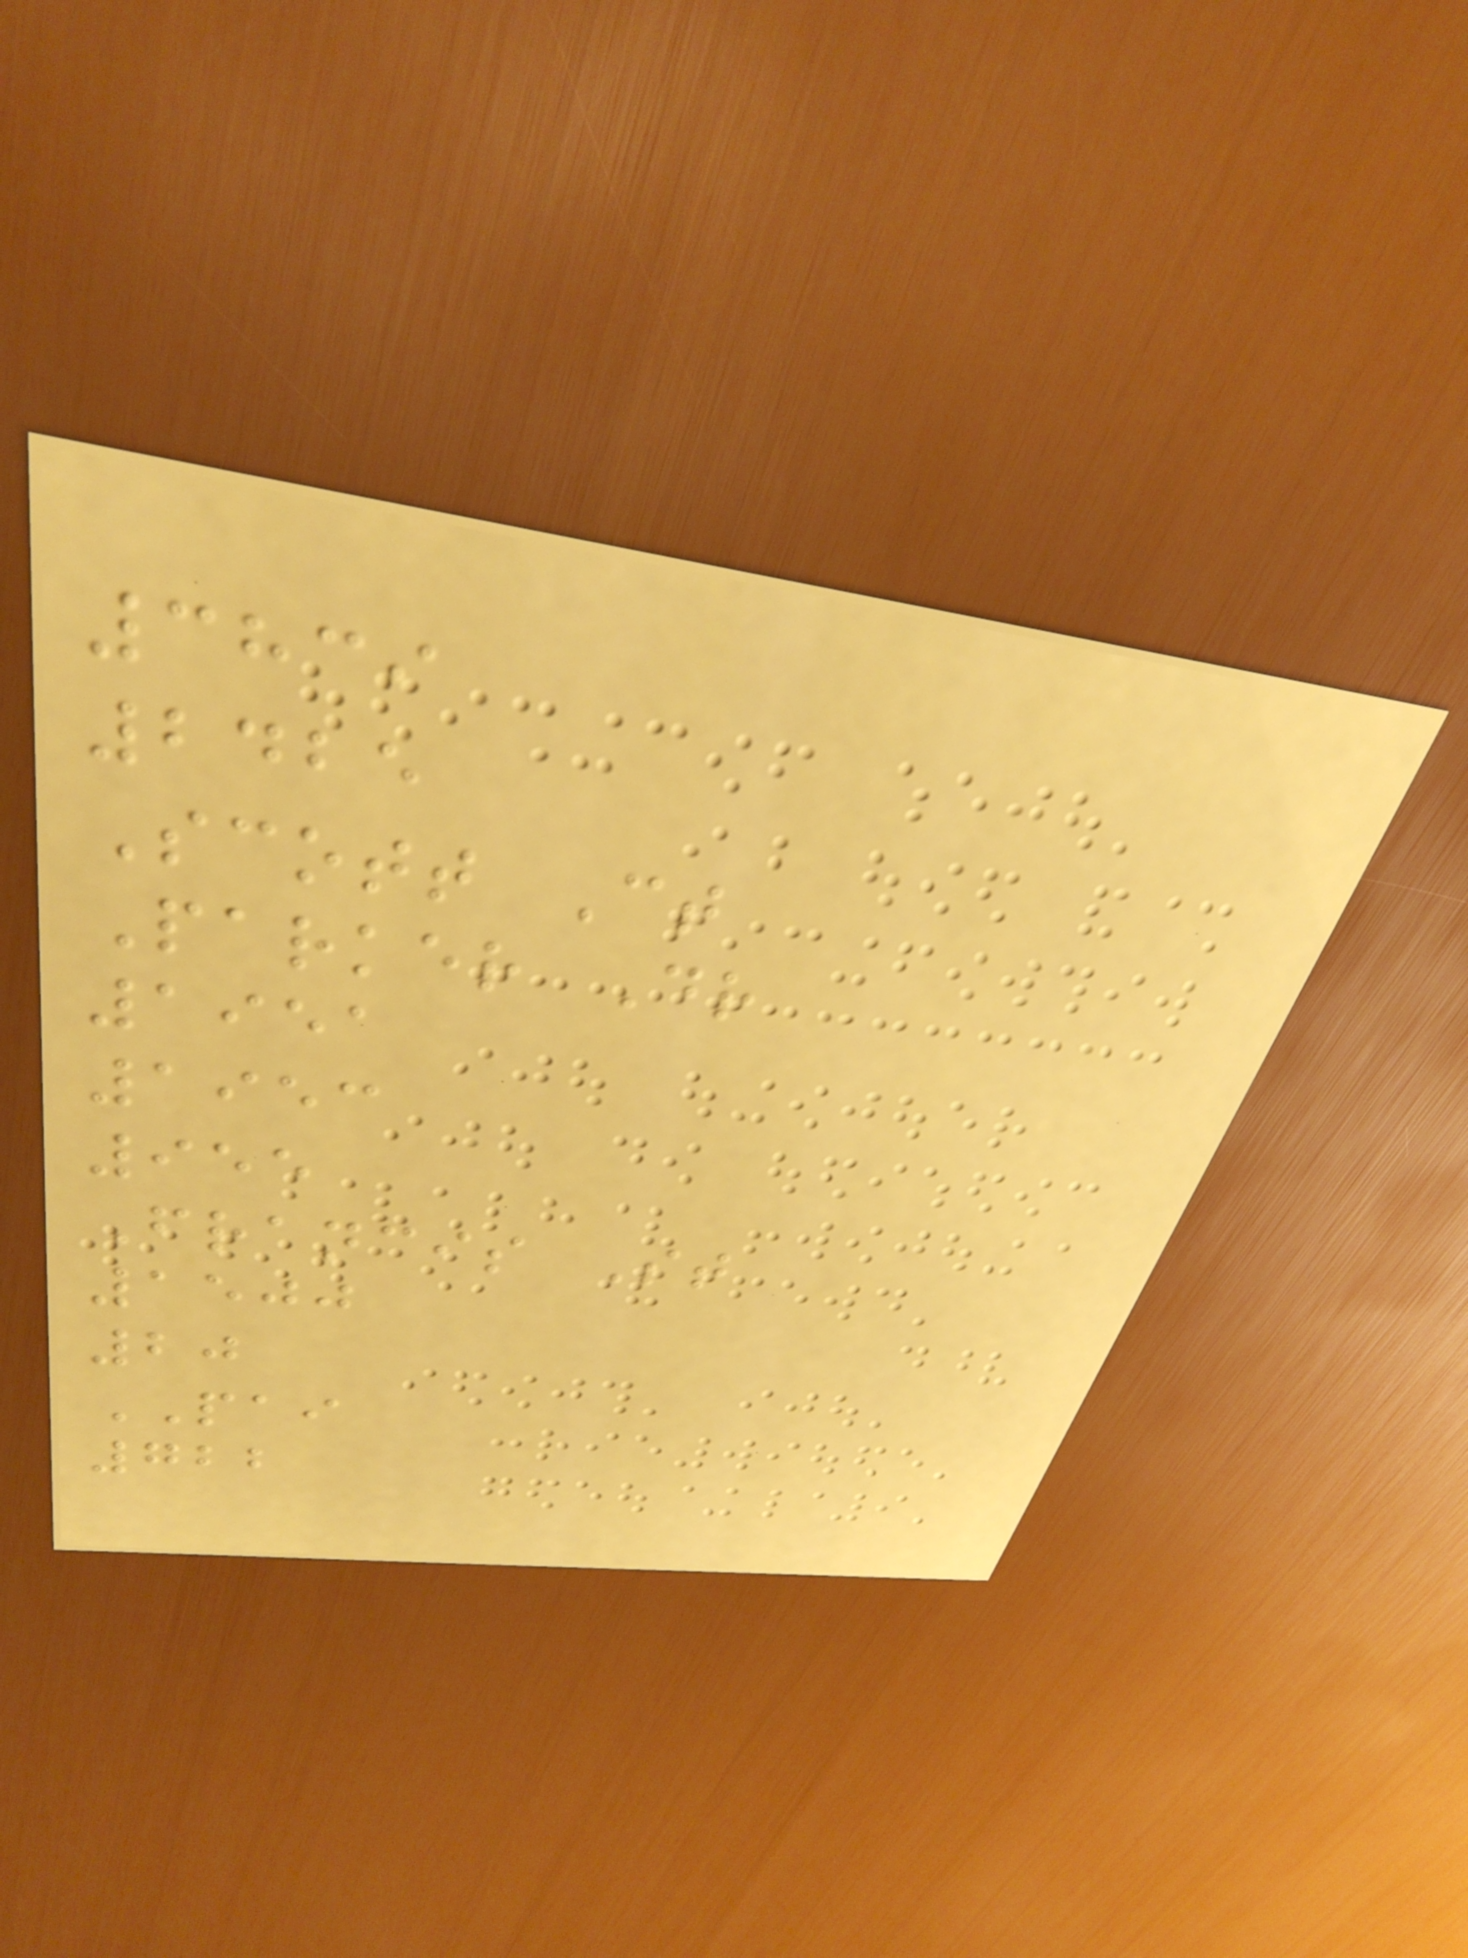3839
2425
Scott Ct
Parker Dr
1951
1953
955
Francis St
1500
20
PAI
722
